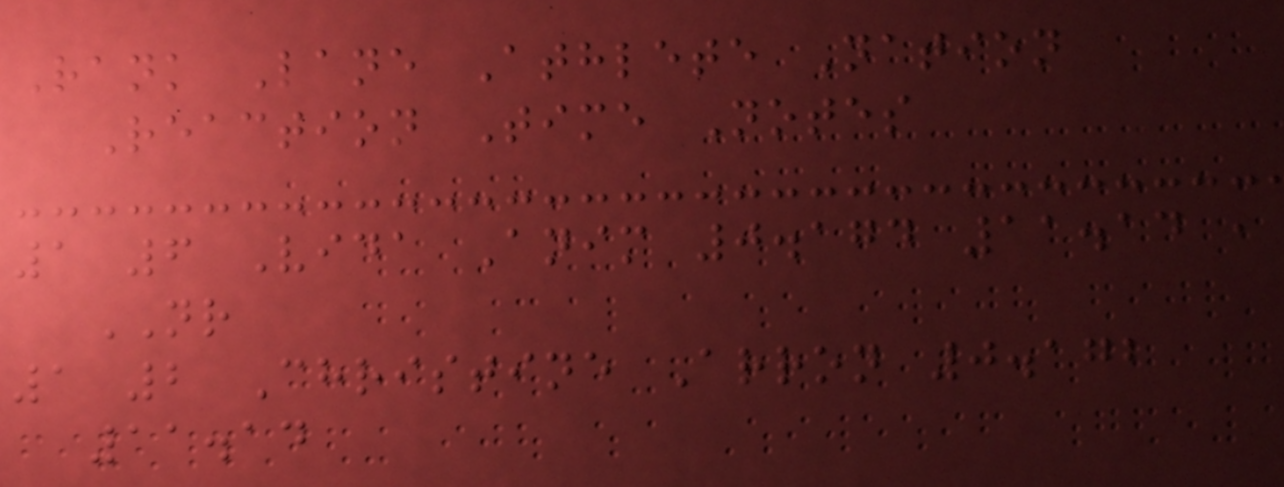Rank Lane Athlete Nation
Reaction Time Notes
1 6 Vida Anim 0.174 11.14 ,
NR
1 2 Christine Arron 0.172
11.14
